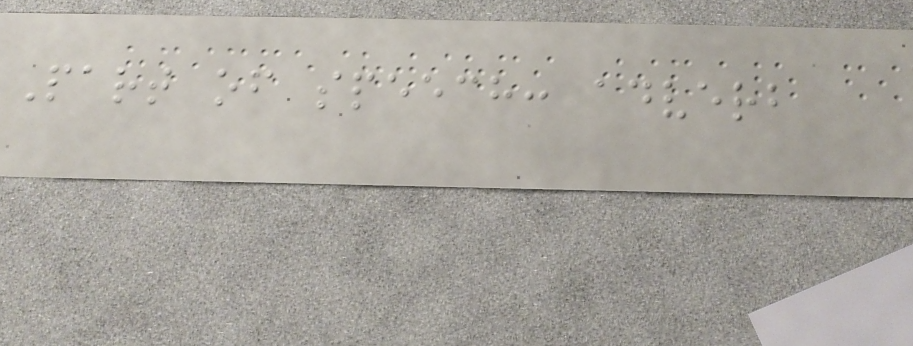Part of speech: adverb
